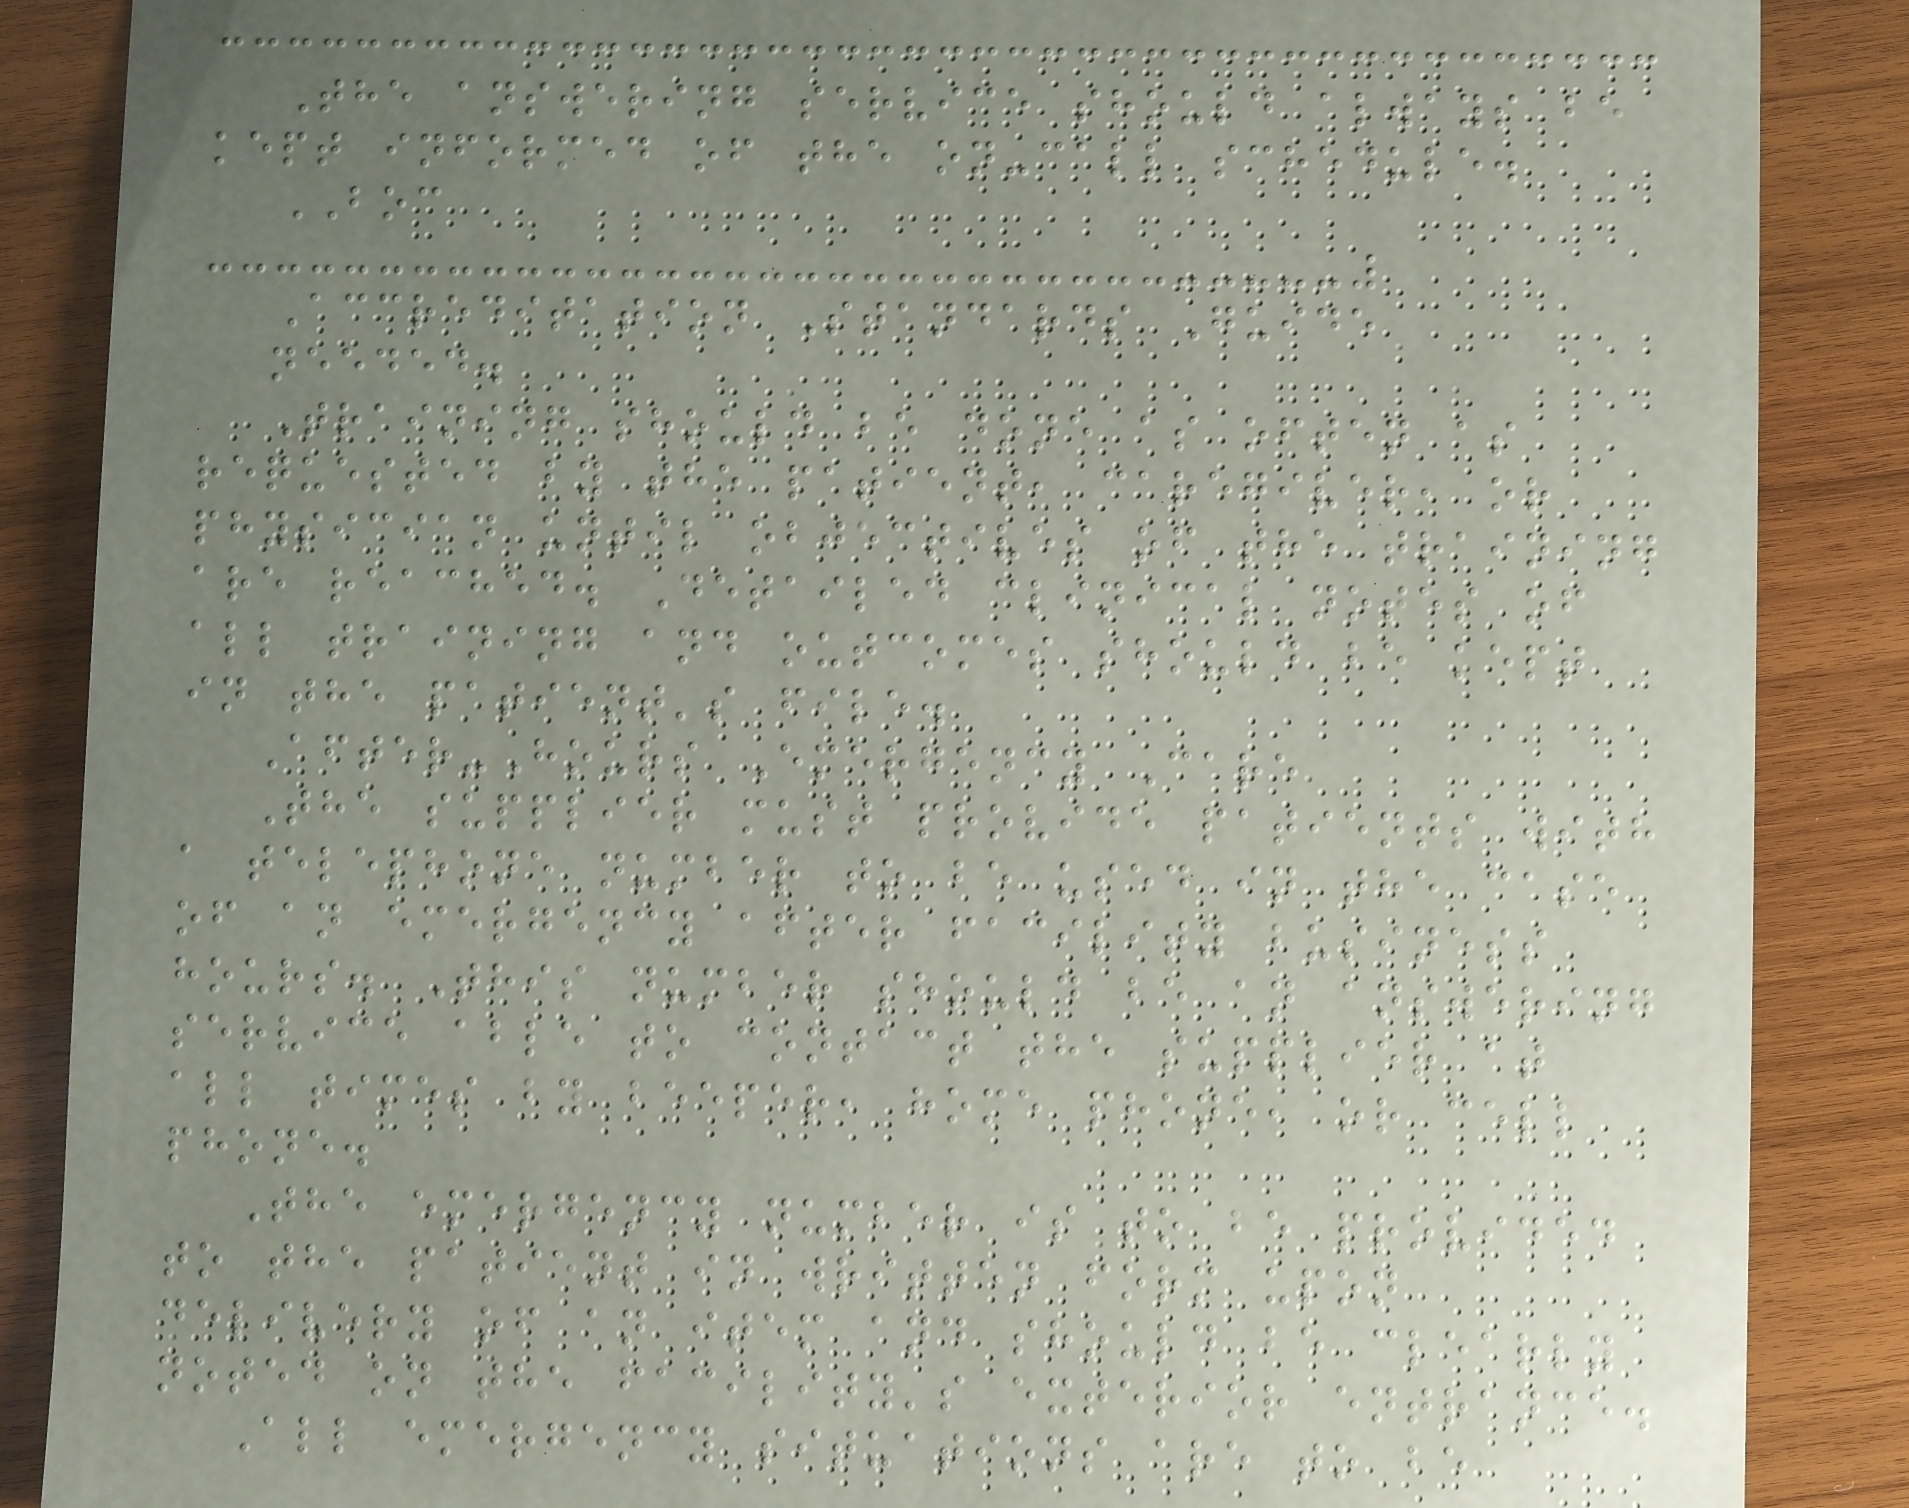The answering service should always be
kept informed of the on-call schedule.
BOC
Accreditation Standards Guide
needed.
Training should be done as often as
requested by the patient, caregiver, or
physician until objectives of the training
are reached. Detailed clinical notes of
all training and outcomes should be kept
in the patient's file.
After-Hours Emergency Care
The supplier must provide patients with
a telephone number to be used in the case
of an emergency after facility business
hours. This number should be an answering
service able to contact the supplier at
all times by beeper, home phone, or cell
phone.
The emergency number is to be provided
to the patient in written form upon
delivery of an item and should be clearly
noted on the facility's exterior entrance.
All emergency situations are to be
